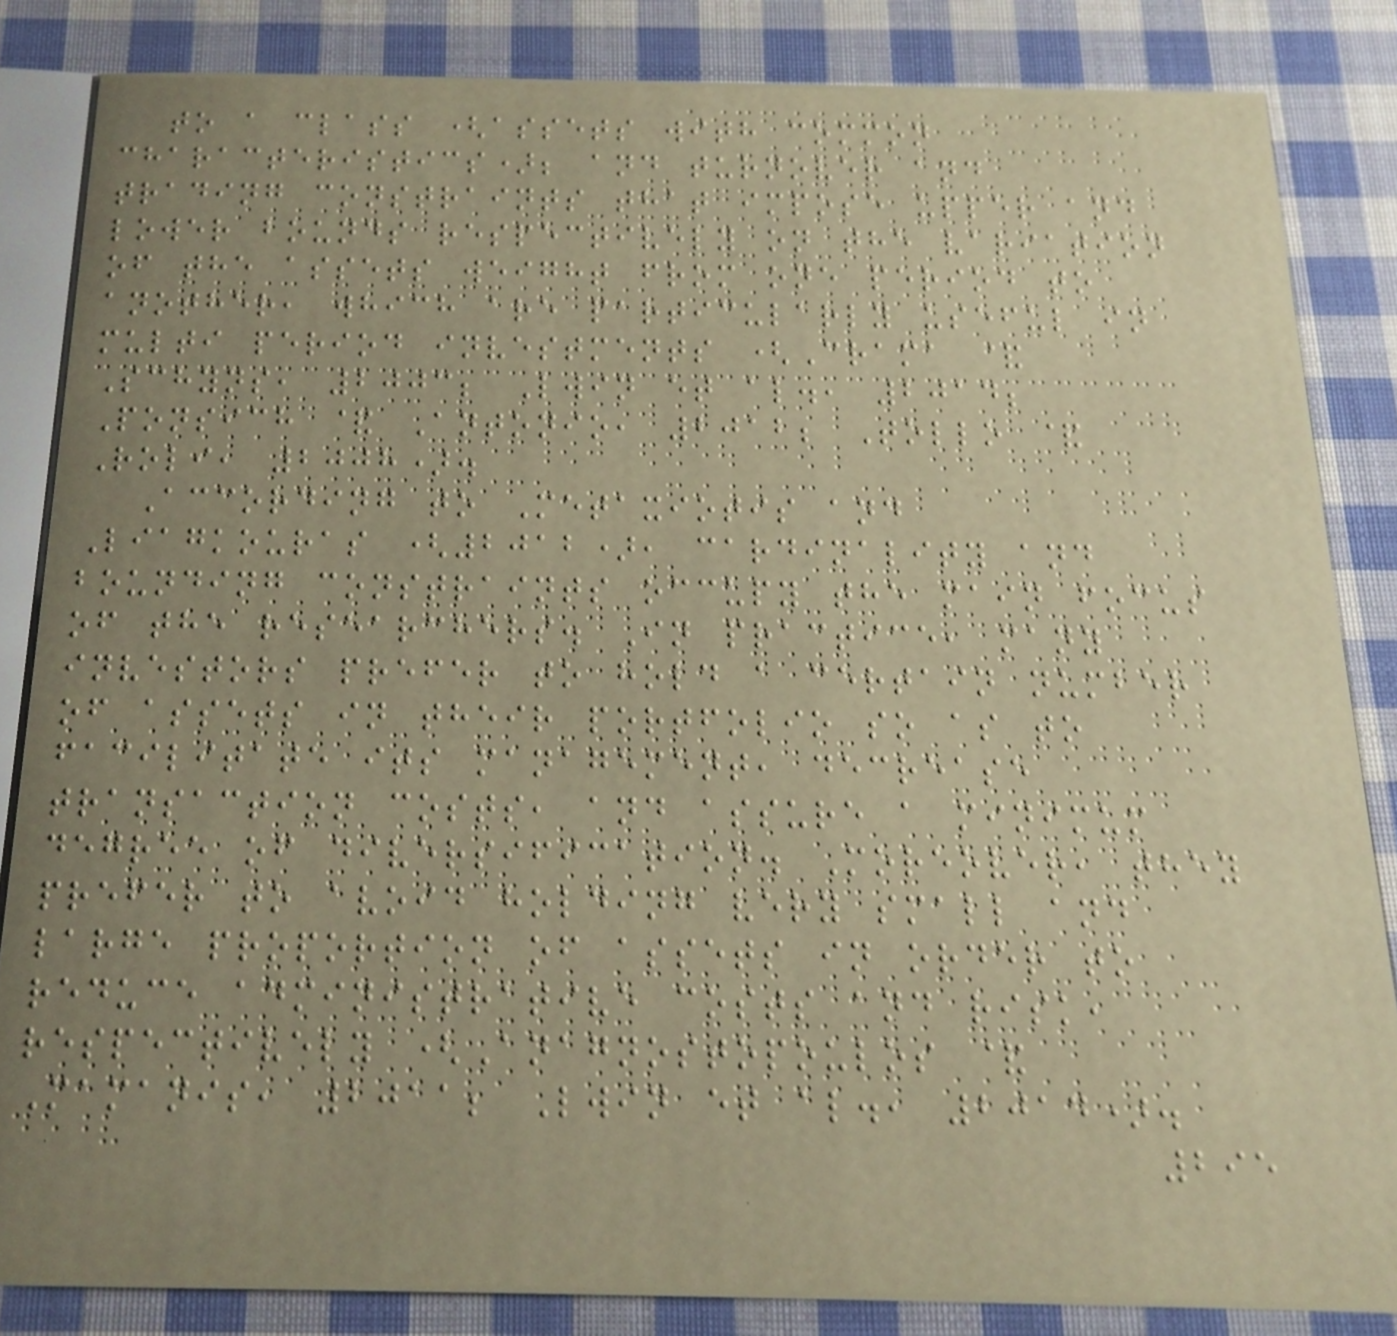to a class (assets with common
characteristics); and turnover and
trading constraints that impose upper and
lower bounds respectively on the variation
of the assets weight from one period to
another, which are particularly useful in
multi period investments (Crama &
Schyns, 2003; Lwin et al., 2014;
Ponsich & Antonio, 2012; Tollo &
Roli, 2008).
According to Metaxiotis and
Liagkouras (2012), cardinality and
bounding constraints occupy the main focus
of the researchers. In practice, many
investors prefer to hold a certain number
of assets in their portfolio so as to
facilitate its management, decrease
transaction costs, and assure a minimum
degree of diversification. Moreover, they
prefer to avoid holding very small and
large proportion of assets in order to
reduce administrative costs and risk,
respectively (Anagnostopoulos &
Mamanis, 2011; Lwin et al., 2014).
295
